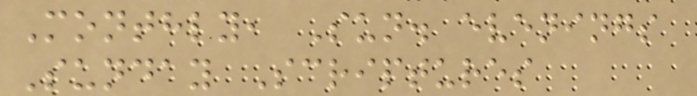Monthly, Sun. evenings
Sunday Scriptures
